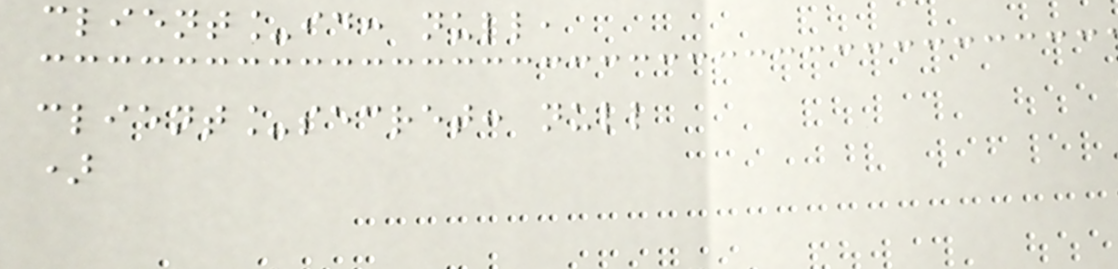client_id: null,
client_secret: null
)
